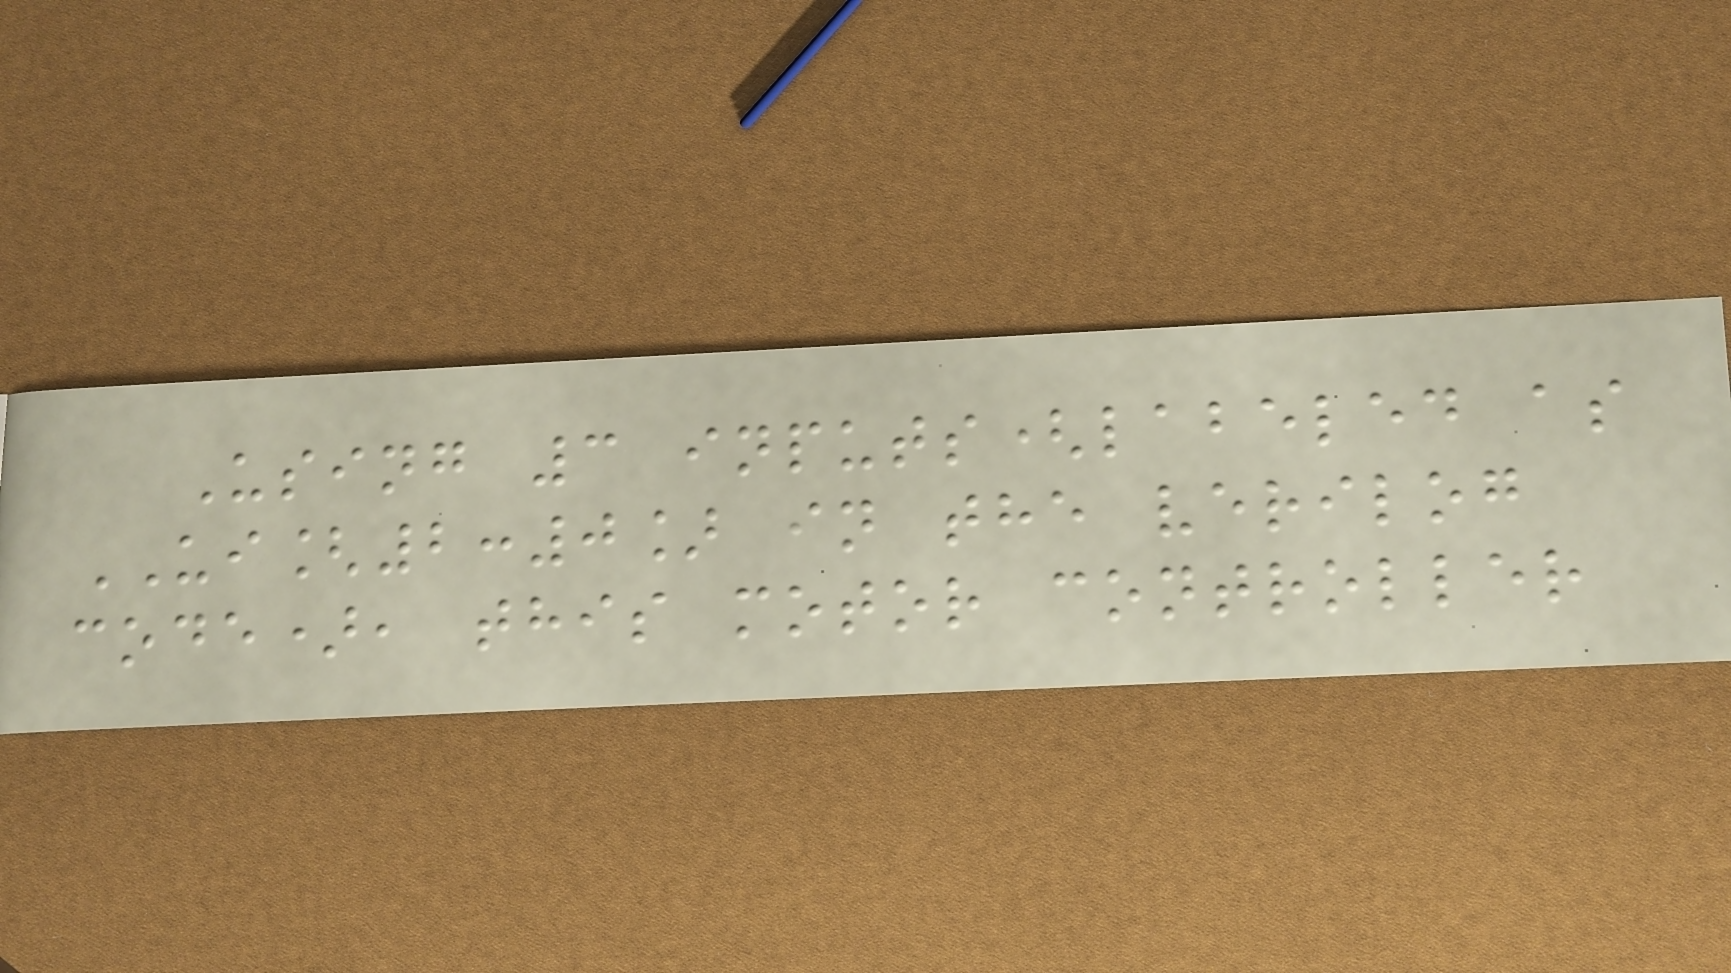Using 3 inputs(labeled as
UI[2:0] in the verilog
code), this motor controller
